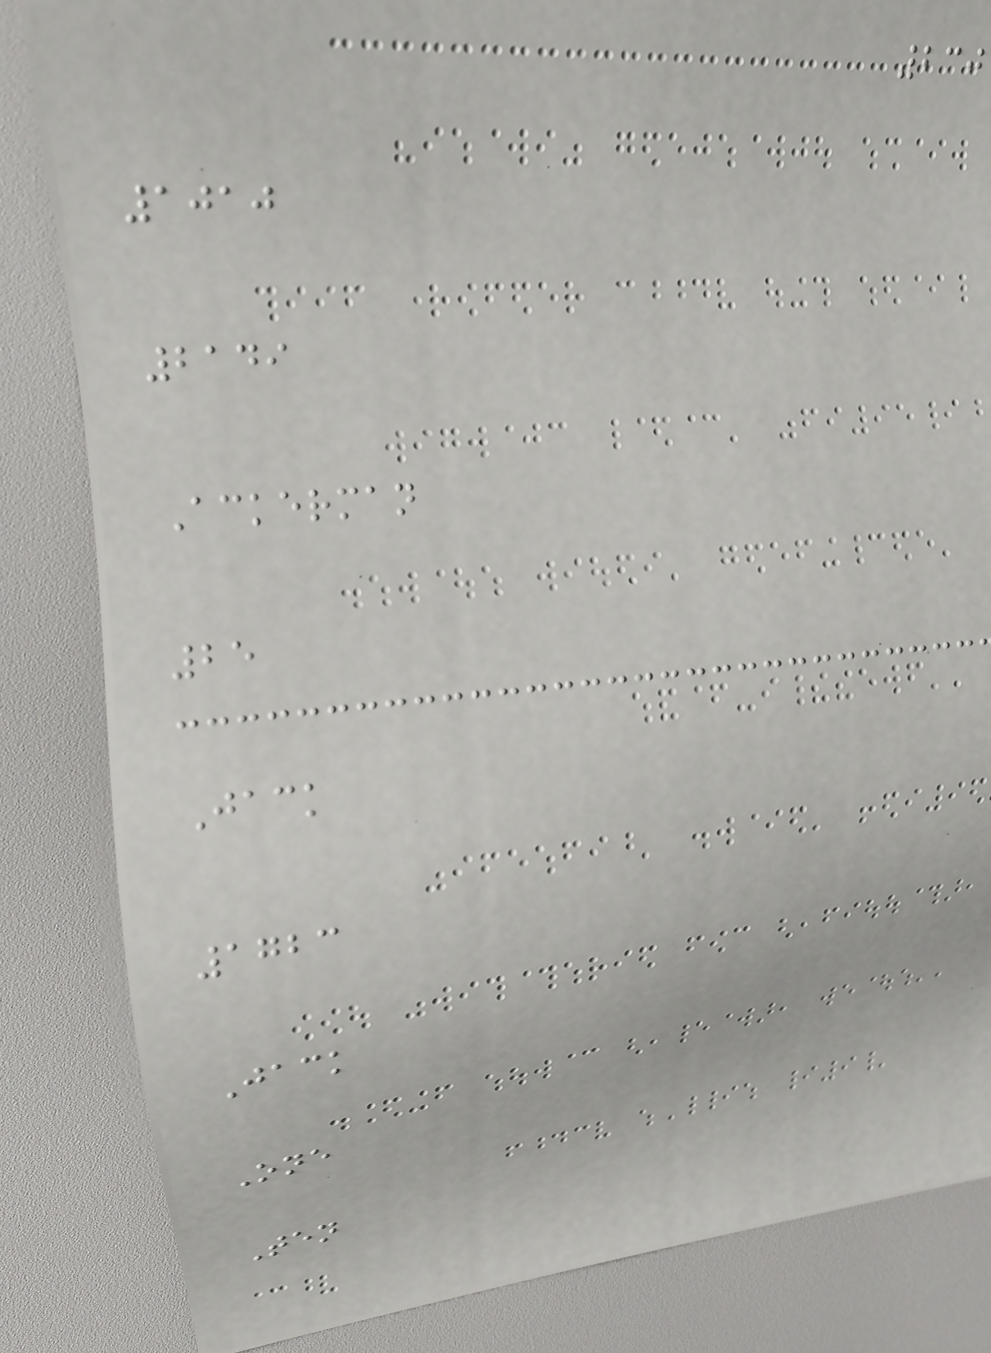230
1010
2149
Ackerman
25
Jack
1723
Jack
One
Ten
